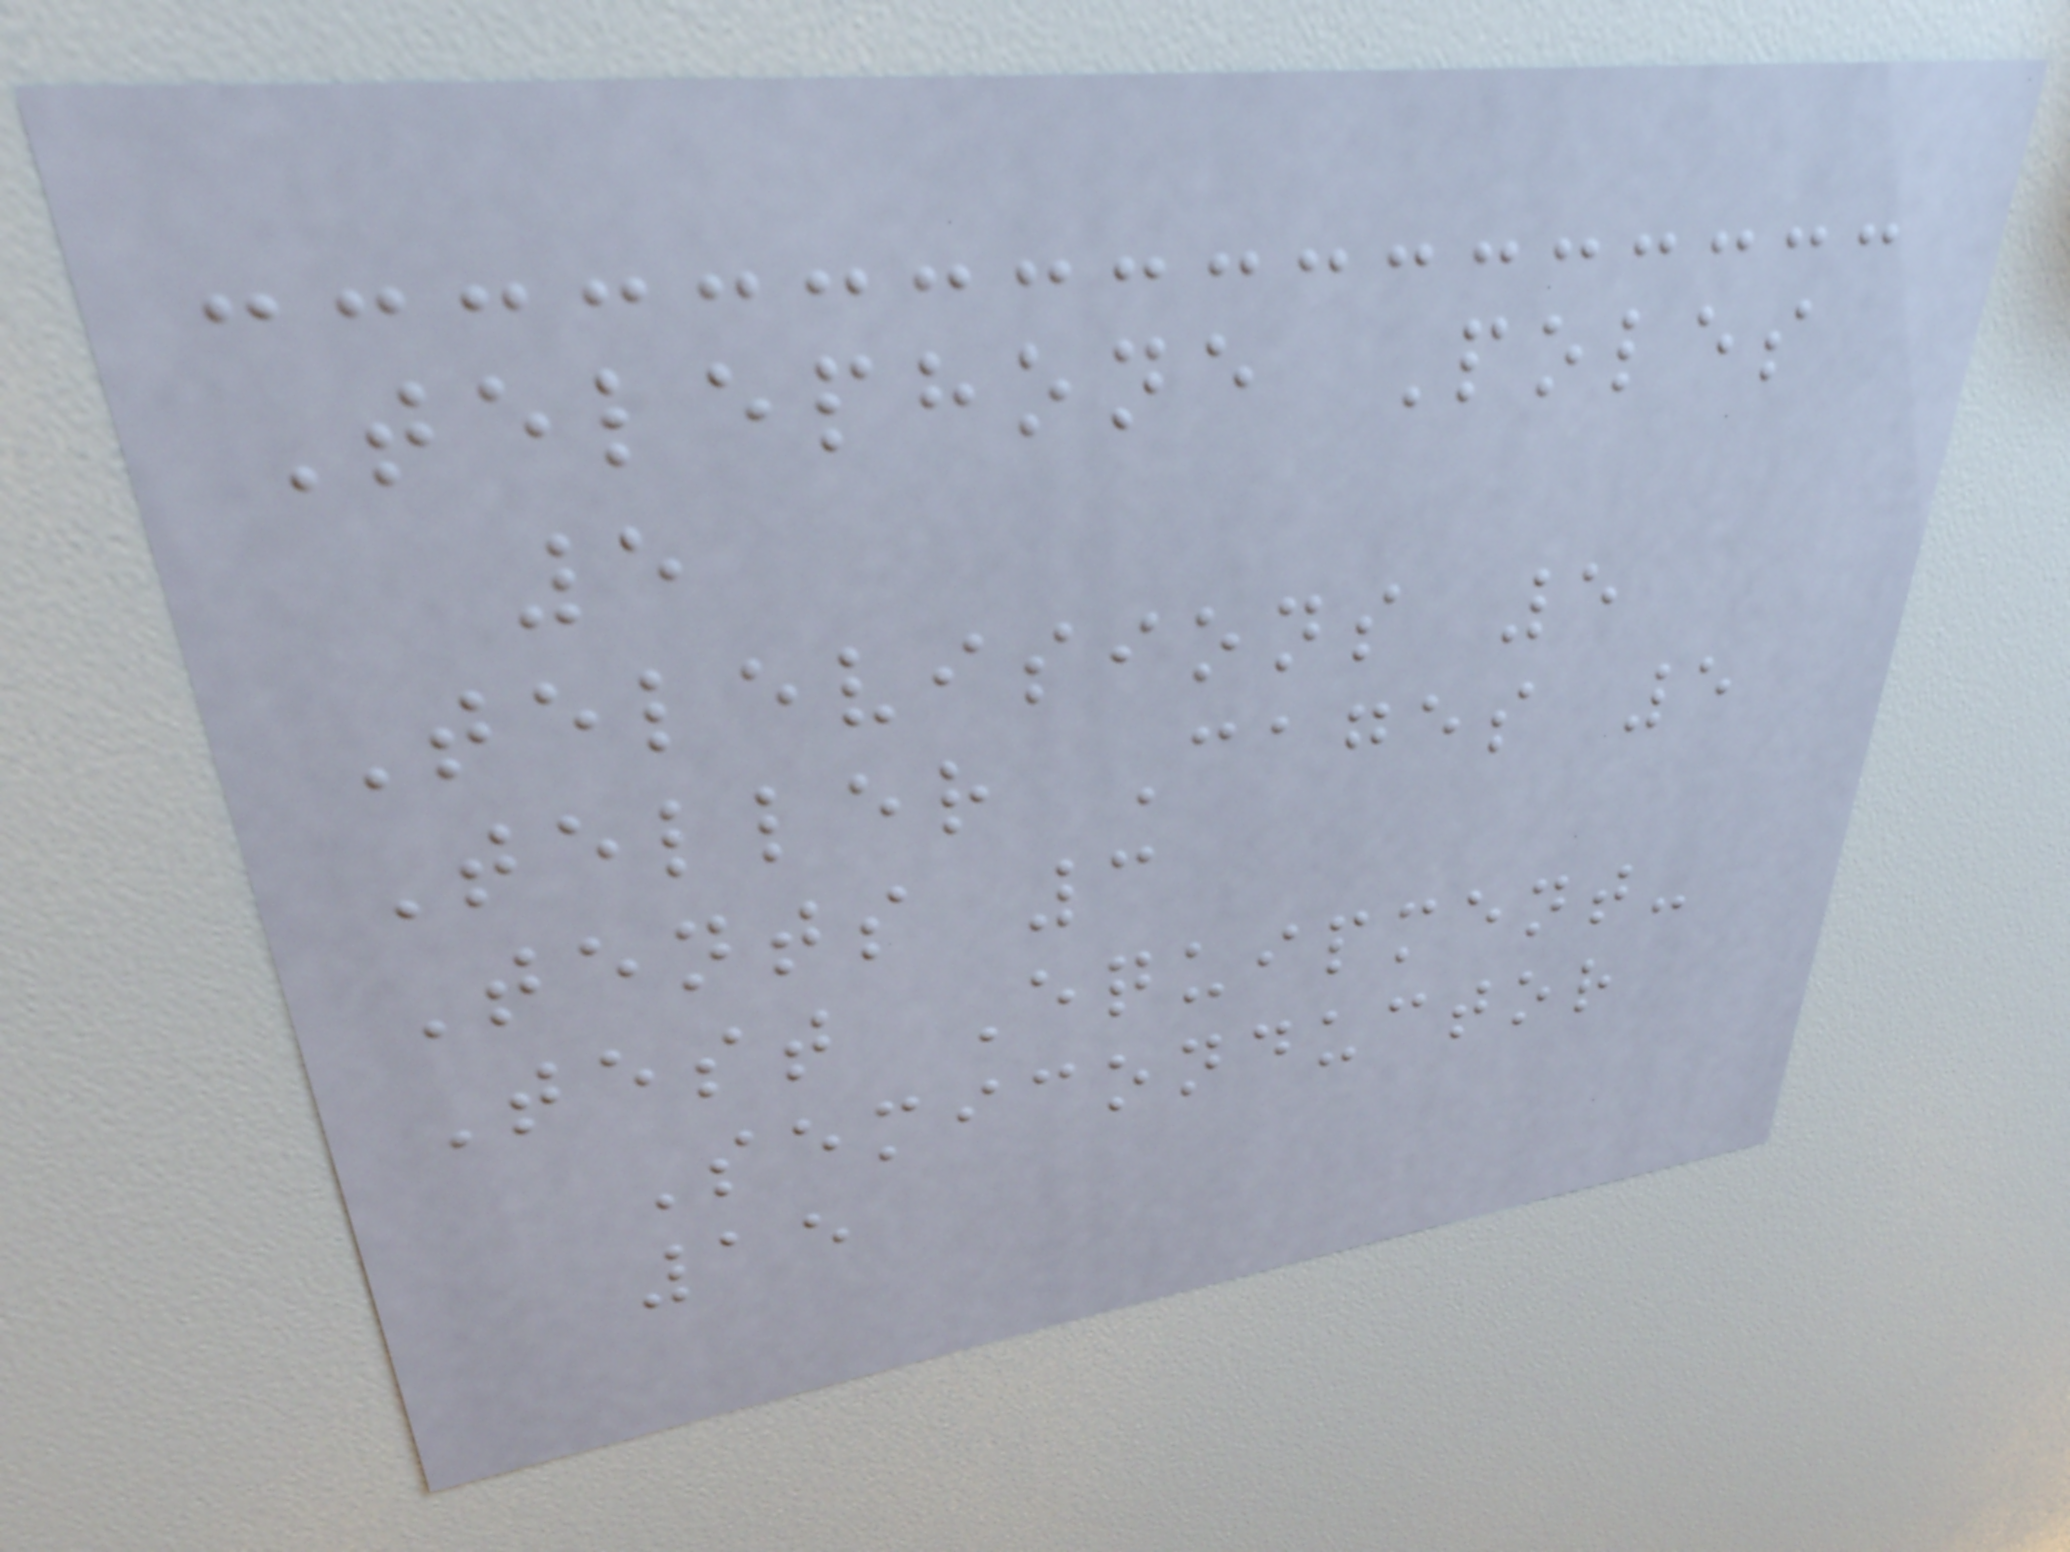Telephone Poles
5
Televisions 5
Teller Cages 5
Tents 3
Test Equipment-
Semiconductor
15
